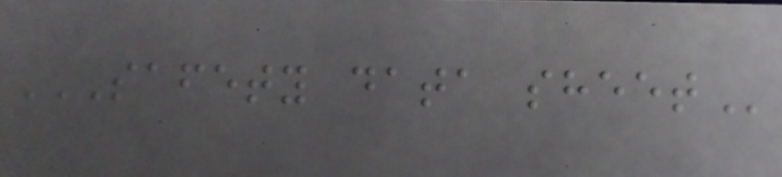SAFETY DATA SHEET
